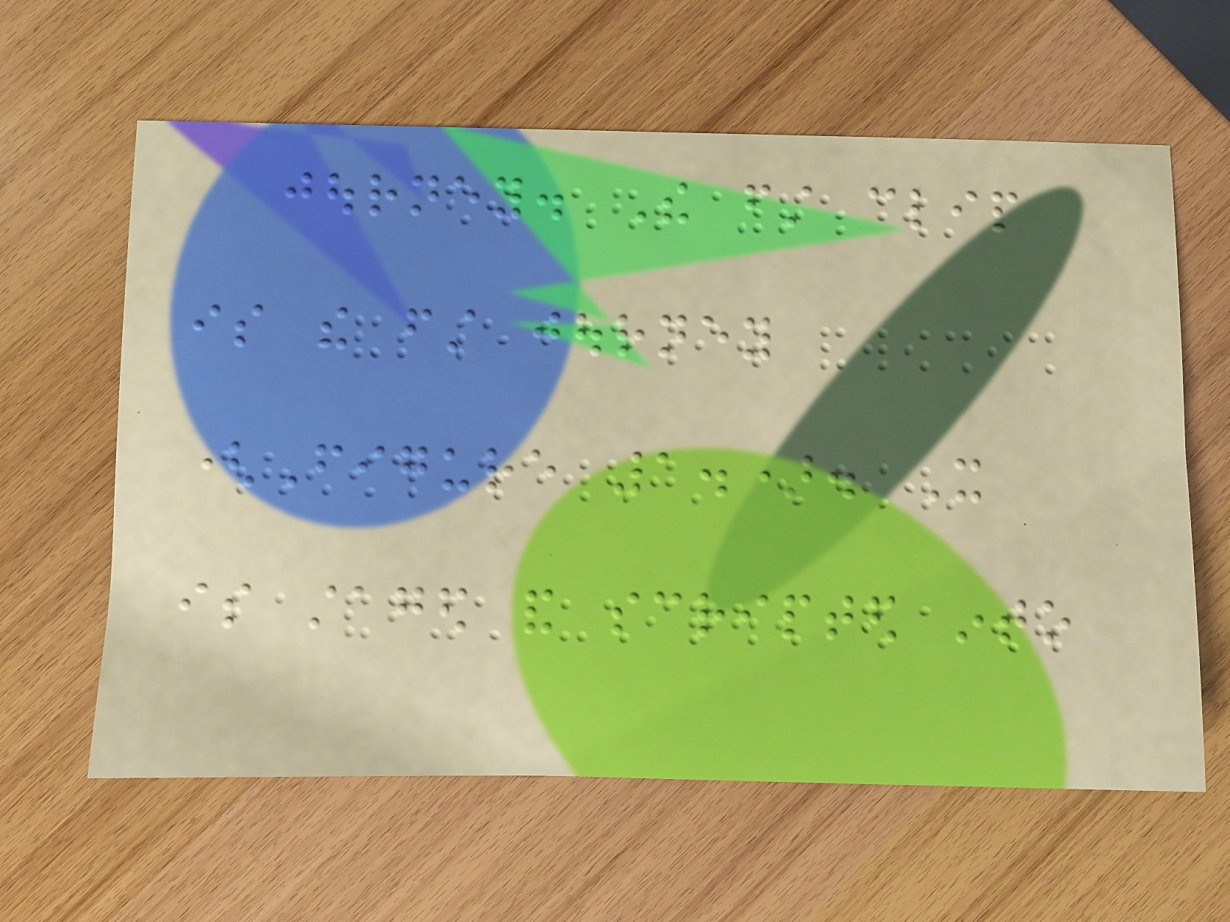journey. The first clip
is the first journey
(Figure 1.). It
is staged and scripted into
